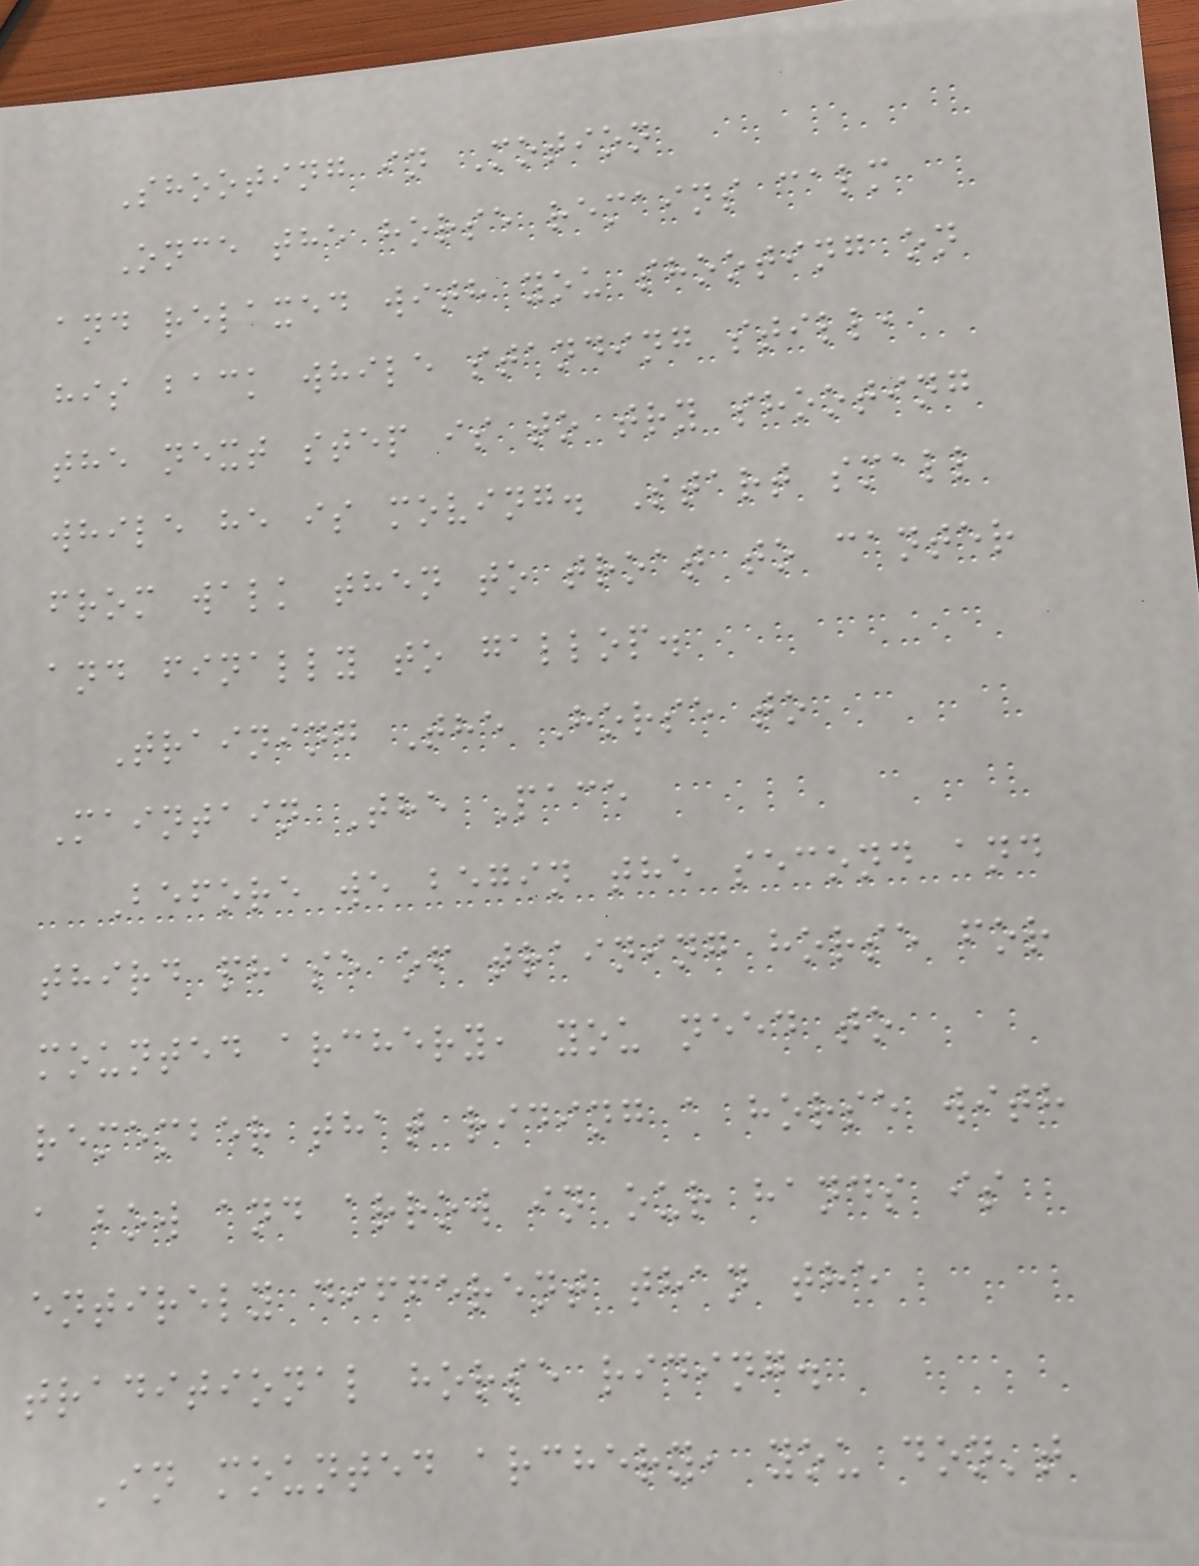Shooting in Motion
Once the horse remains calm
and relaxed with you shooting on
his back while standing still,
the next step is to try shooting
while he is moving. Start small
from walk then to troat to canter
and finally to gallop.
Training The Horse to
Maintain The Pace
Before we begin the second and
third phase of training horse for
mounted archery, you need to
remember that riding a horse with
a bow and arrow in our hands is
entirely different than the
traditional horse riding.
In mounted archery, you don't
